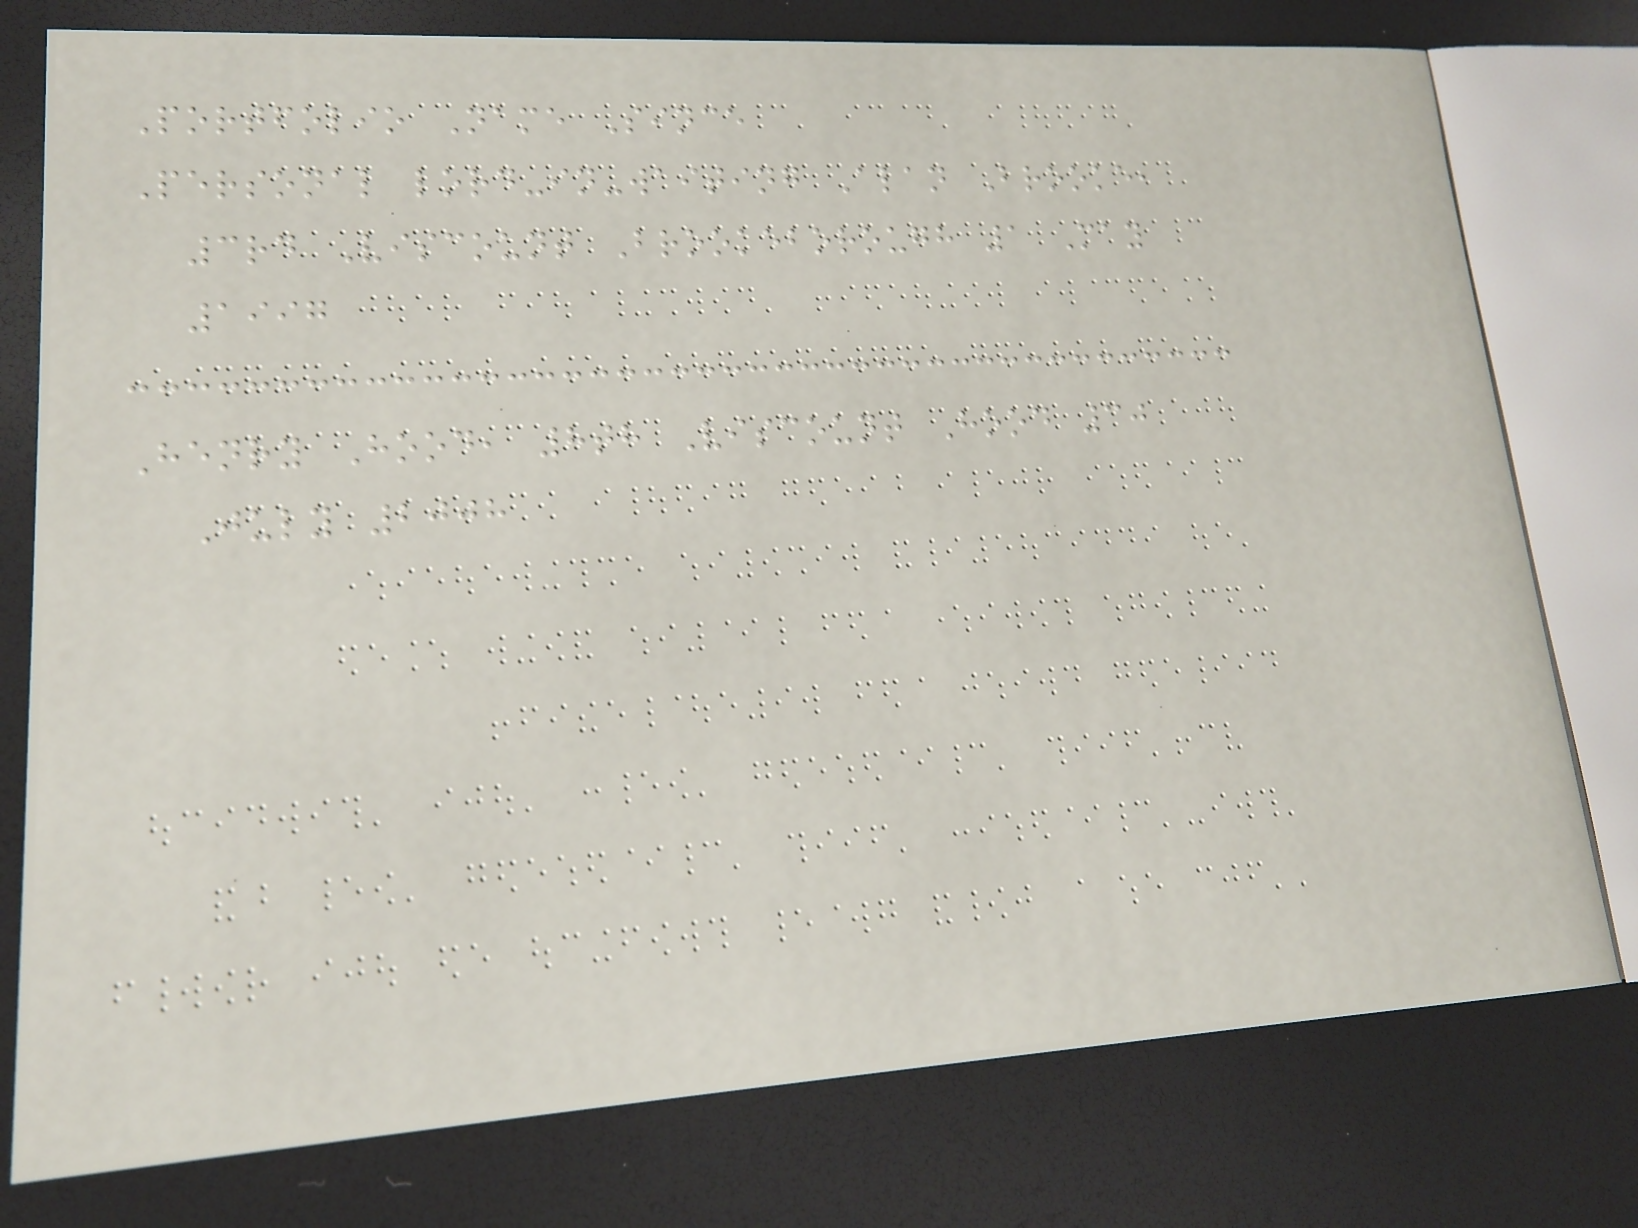Portfolio Name Since
Personal lord-in-waiting Alan Brooke,
3rd Viscount Brookeborough 1 May
1997
Henry Hood, 8th Viscount Hood 30
July 2008
